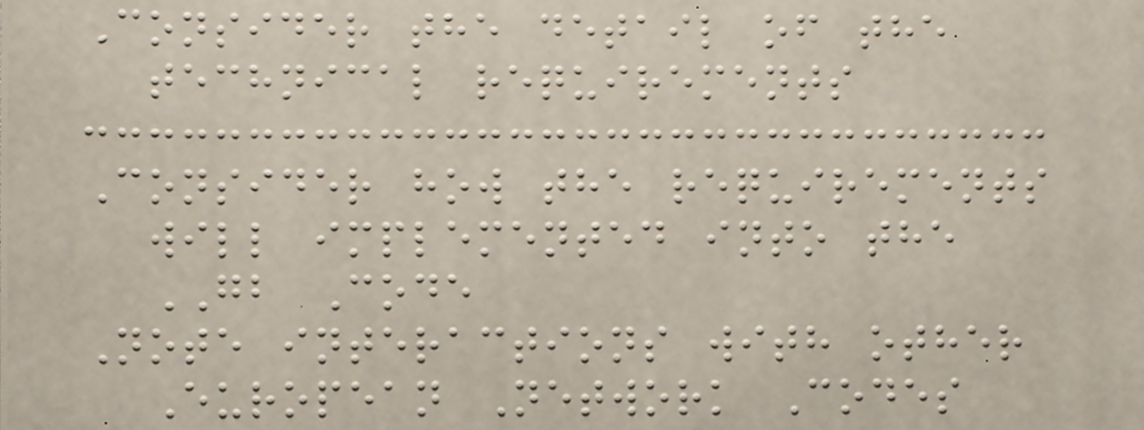Consider the detail of the
technical requirements
Consider how the requirements
will implemented into the
GB Code
Note interactions with other
European Network Codes
